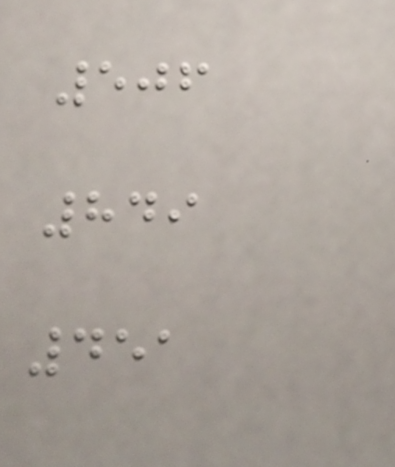506
849
451
